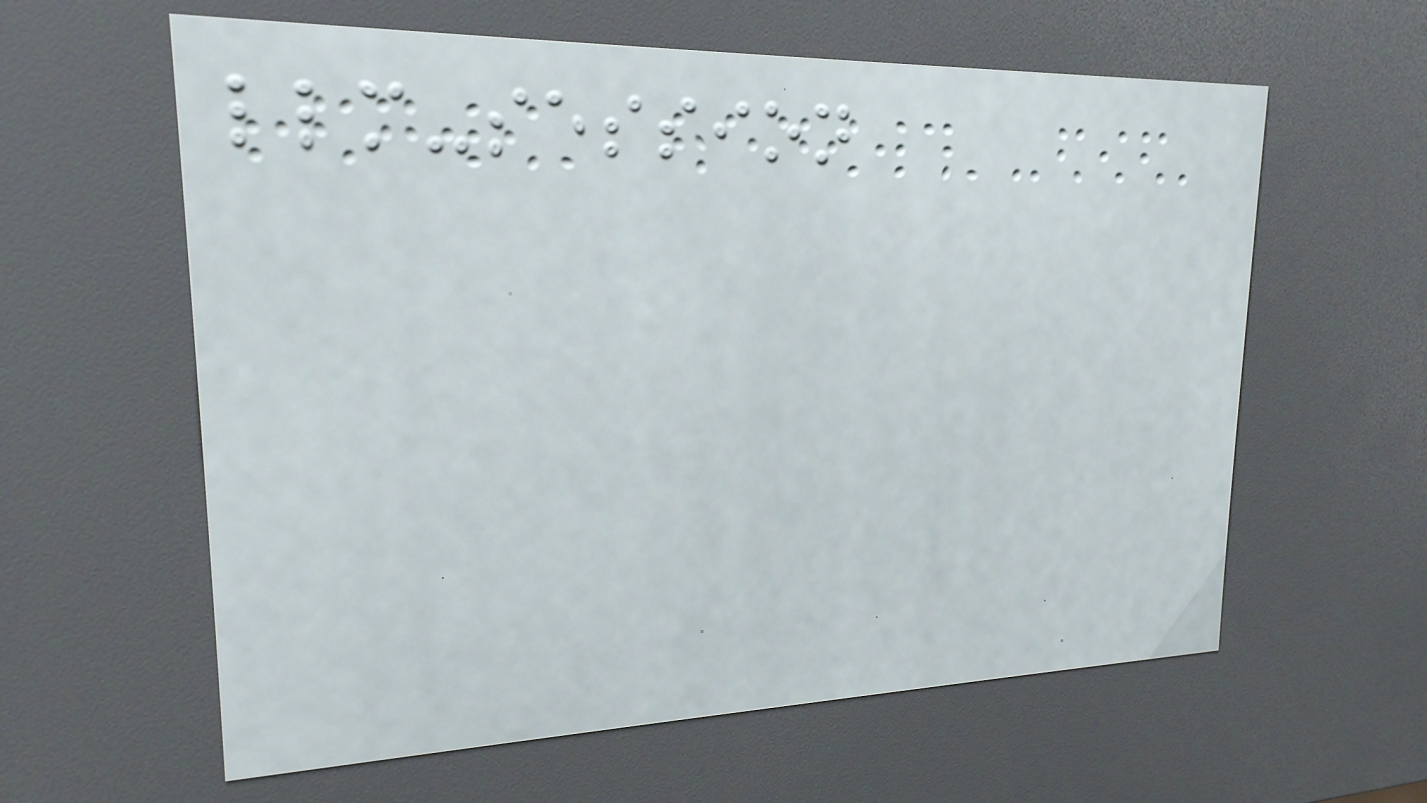llm-session
